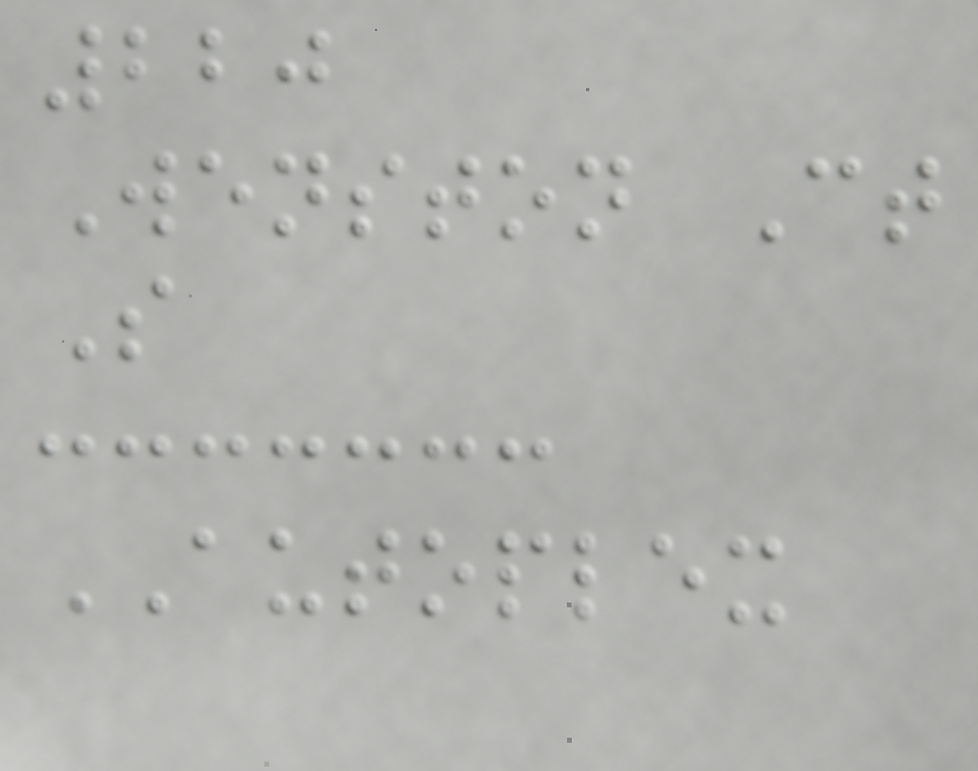220
Wenston Ct
S
AUTOPLEX
